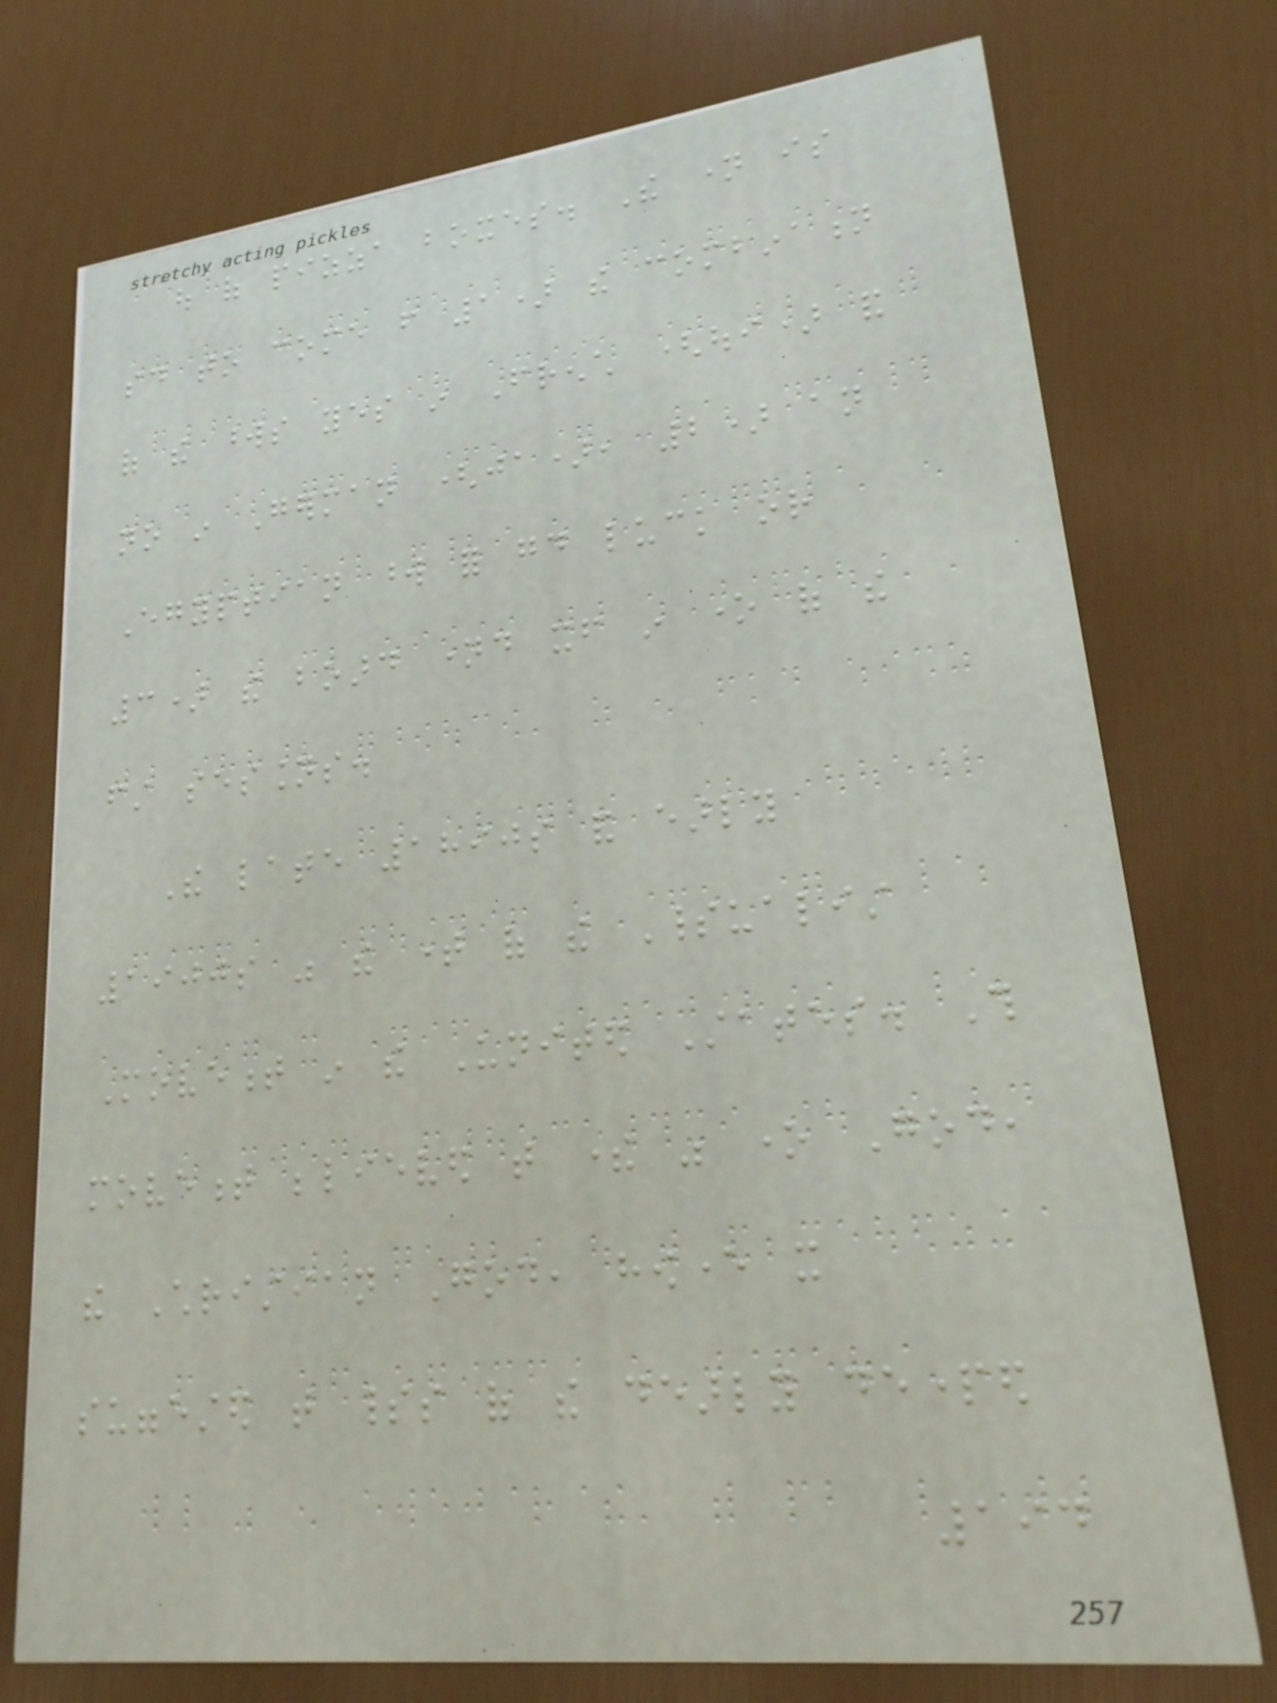out of pizza boxes. The name is
said to come from 1) the combination
of the words yes in French (oui) and
no in German (ja), 2) an
Egyptian word for good luck or
3) the board named itself in one of the
first sessions.
The late 1890s and early
1900s was the time of the Spiritualist
Movement in the United States. This
movement believed that there was one God,
the Christian God, however it
suggested that spirits of the dearly departed
194
